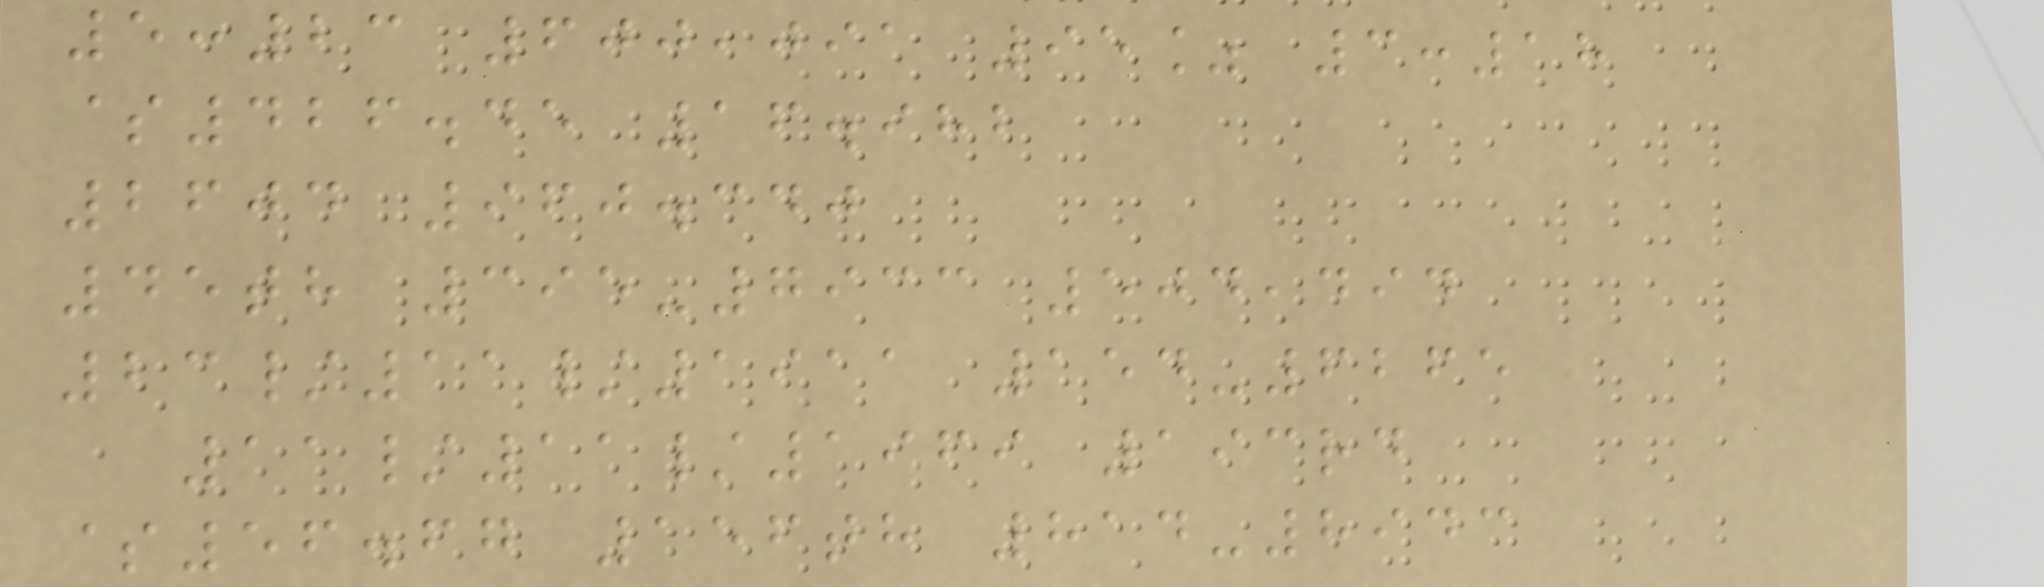5:23 600,091 95% 3:18
$426.45 16.982
2604 960.340
45th 395-7933 504,494
23/11/1911 154-6265
11/11/1969 193rd
$56.67 156th 814-8943
